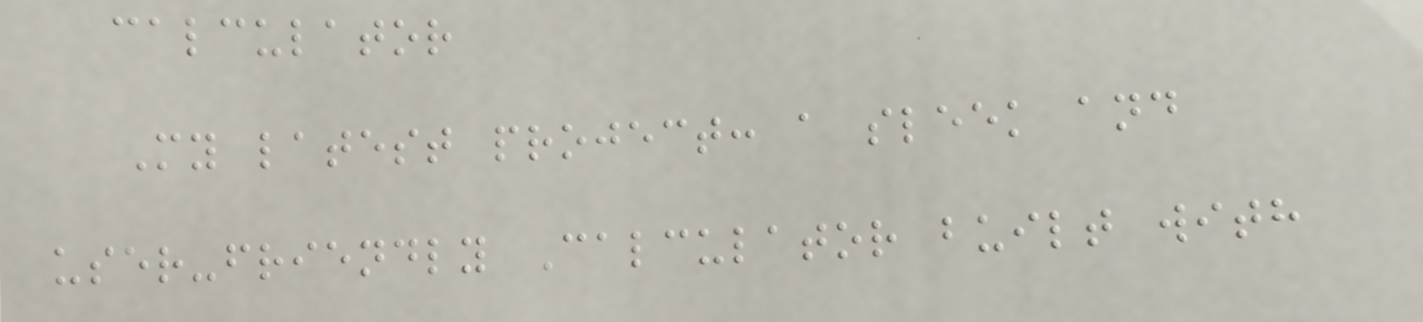calculator
My latest project: a sleek and
user-friendly Calculator built with
